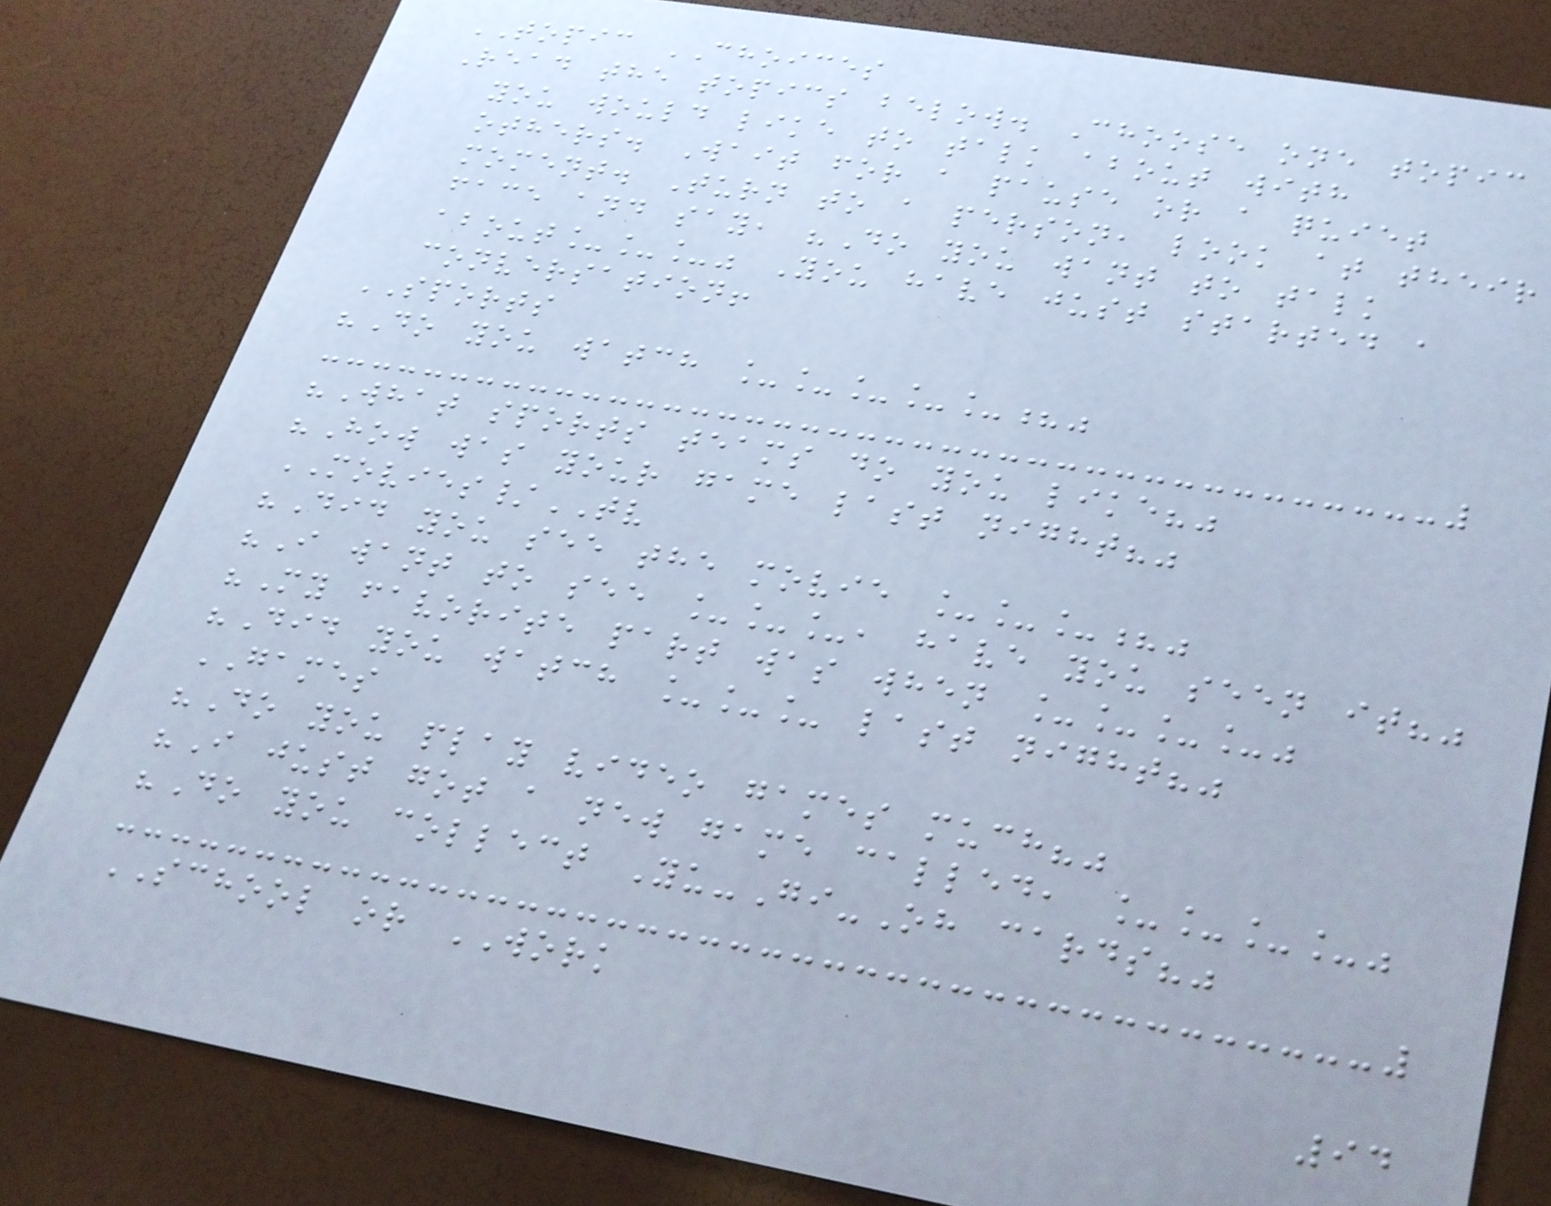TOPIC CHOICES
Read the topics below. Choose one topic
you would like to talk about with
others. Wait for a pause or a quiet
moment. Turn to a person, look at their
face and say, "Do you want to talk
about___" You have just started a
conversation!
SPORTS
"Do you watch _____?"
"What sports teams do you like?"
"How was your game last night?"
MOVIES/TV
"Did you see the movie ___?"
"I want to see ___, have you seen it?"
"My favorite part was when ____"
"Did you watch ___ last night?"
GAMES
"Do you play video games much?"
"I just got a new game called, ____"
"Do you collect Yu-Gi-Oh cards?"
SCHOOL or WORK
94
